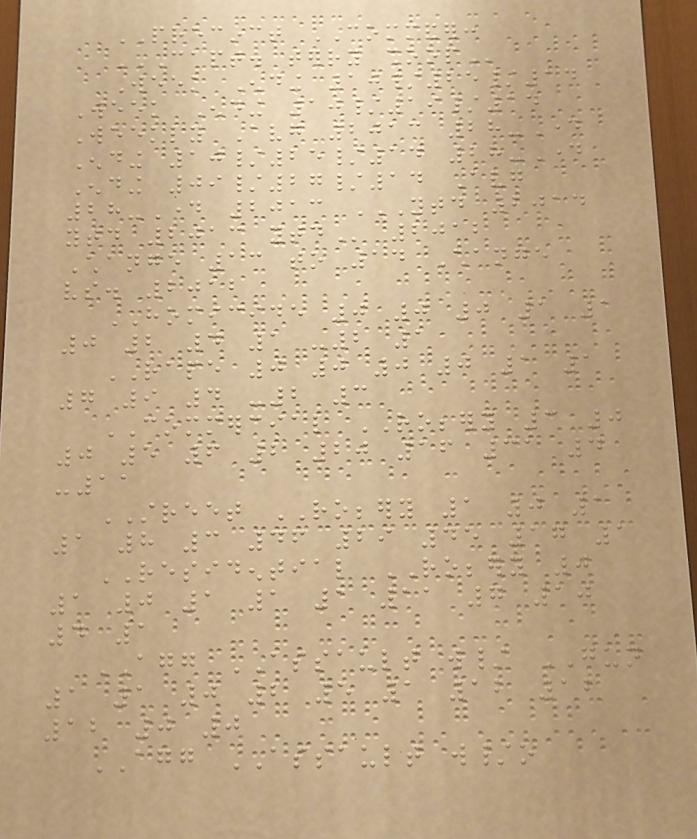PRECINCT COMMANDER:
CAPT. TERRY SHOOP
Week Ending 10/25/14
Week Ending 10/19/14
Weekly Avg 2013 28-Day
Ending 10/25/14 28-Day
Ending 09/27/14 Avg
28-Day 2013 YTD 2014
YTD 2013 YTD 2012
Change 13 to 14 Change
vs. 2012
HOMICIDE 0 0 0 1 1
0 2 4 1 -2 1
RAPE 0 0 0 0 1 1
7 9 4 -2 3
COMMERCIAL ROBBERY 3 0
0 5 6 2 20 16 31 4
-11
STREET ROBBERY 1 0 1
1 8 3 46 29 45 17 1
RESIDENTIAL ROBBERY 0
1 0 1 1 1 11 7 10
4 1
AGG ASSAULT w/ GUN
1 1 0 2 5 1 12 12
12 0 0
AGG ASSAULT w/o
